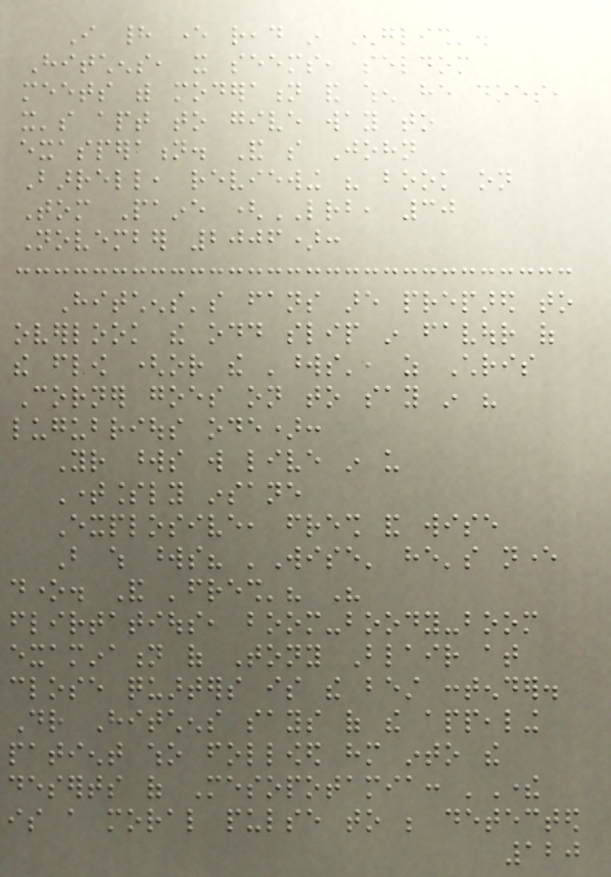I had ever read in English'.
Hitchens, it seems, seldom
meets with moderation and when he does,
it's apt to give way to
exasperation. And so John
Barrell, reviewing his book on
Tom Paine (LRB, 30
November 2006):
Hitchens's fans are prepared to
overlook the odd slip in favour of
the flow (or the 'words', as Chris
Corner goes on to say in his
lugubrious ode):
Your words will live in us
Timelessly insane
Explosive, fresh and wise
But which words? 'Wise' he's never
done. And 'fresh'? His
flirtatious, boom-boody-boom
examination of Tony Blair at
close quarters is the best contender.
Dr Hitchens says of the appealing
patient who followed him into the
deserts of Mesopotamia: 'There
is a moral pulse to be detected
120
